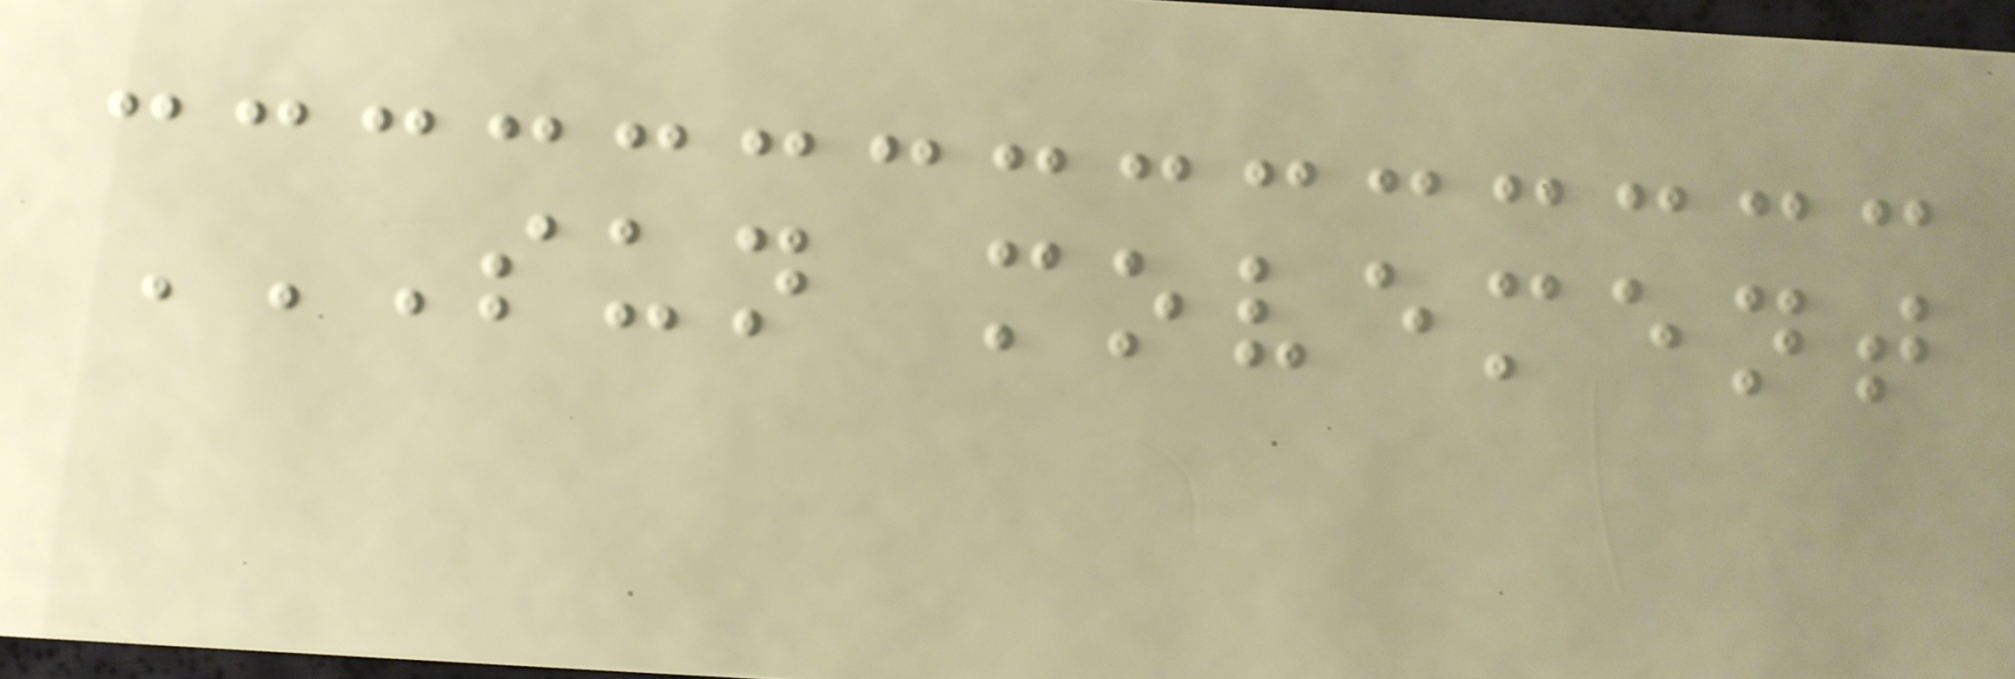SUN MOVEMENT
